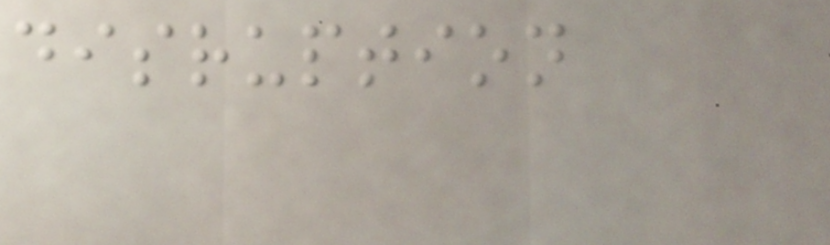disruption
